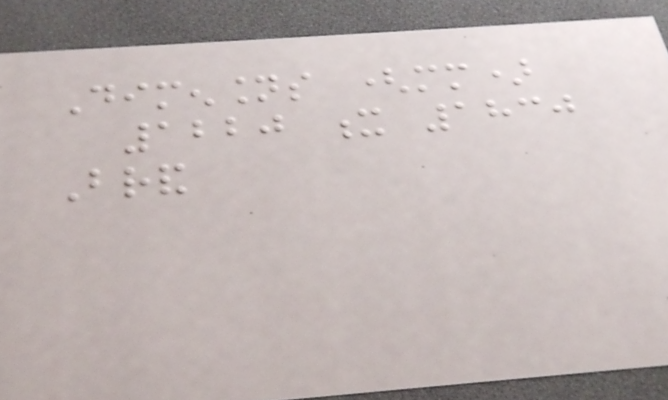Dimensions (mm)
1220 x 1830
Brand
